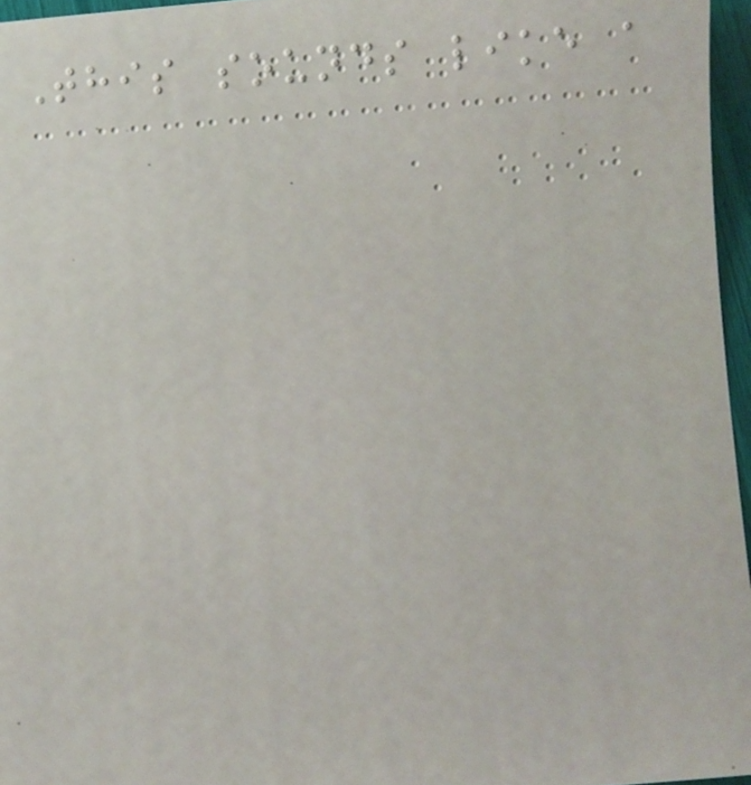This sounds like a
